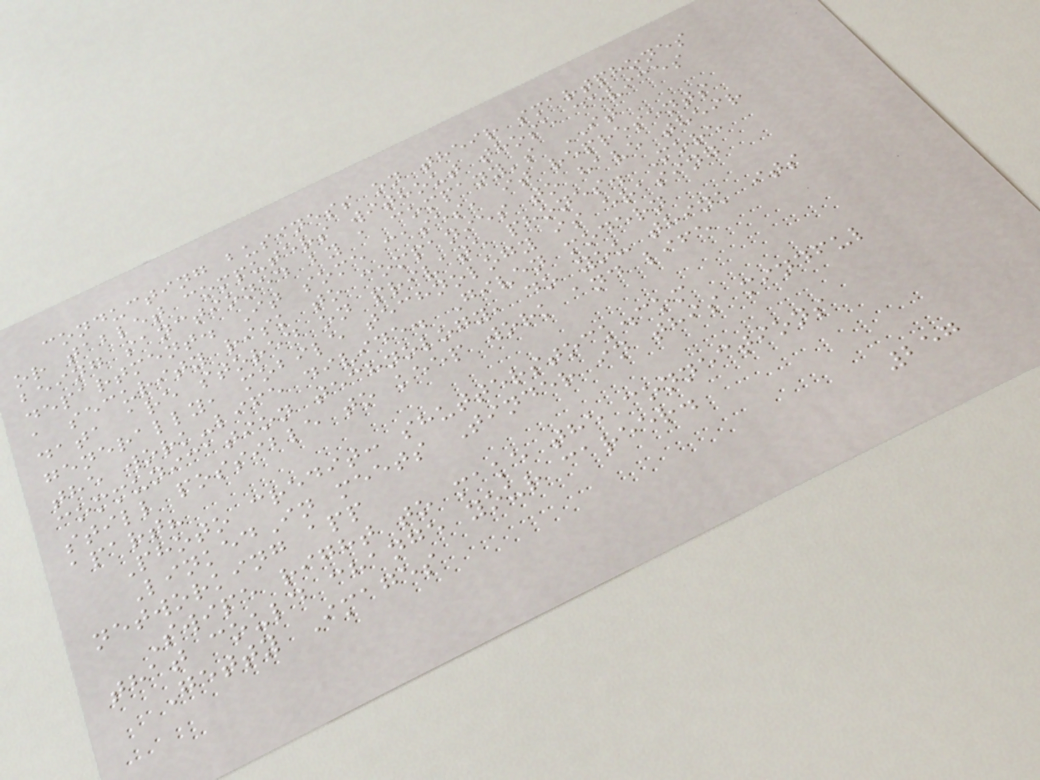conducting business on their smartphones
or tablet computers without those devices
being sanctioned by a company's IT
department. It some cases, it represents
a security risk to companies to have their
data are stored on private phones. More
generally, mobile technology is erasing
the work-life divide. Given modern
communication technology, do you think its
still possible to keep work and life
apart?
Photo credit: shutterstock.com
LinkedIn meets Tinder in this mindful
networking app
Swipe right to make the connections
that could change your career.
Getty Images
257
